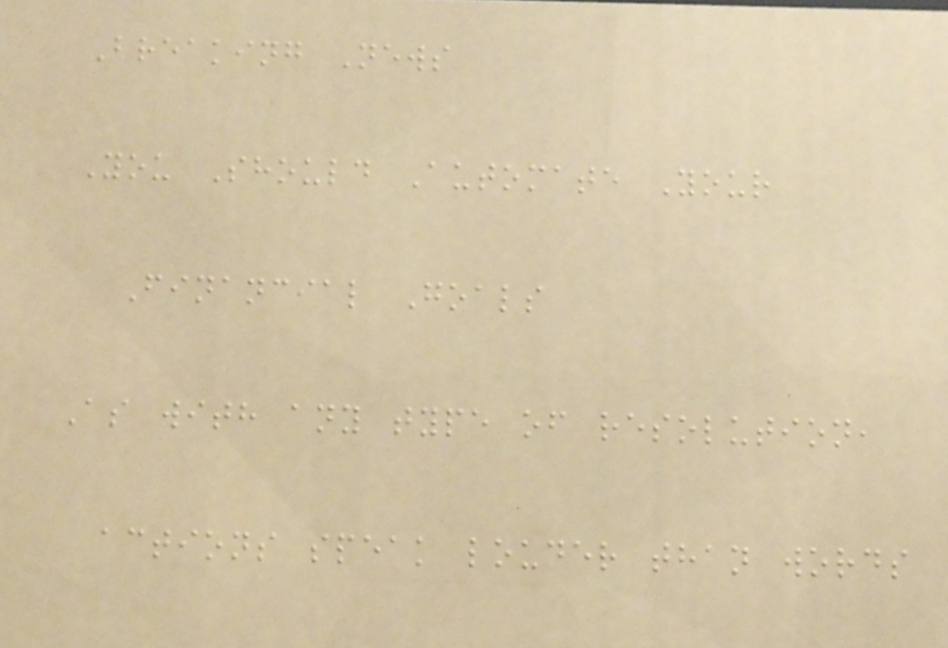Breaking News
You Should Automate Your
Financial Goals
As with any type of resolution,
actions speak louder than words
